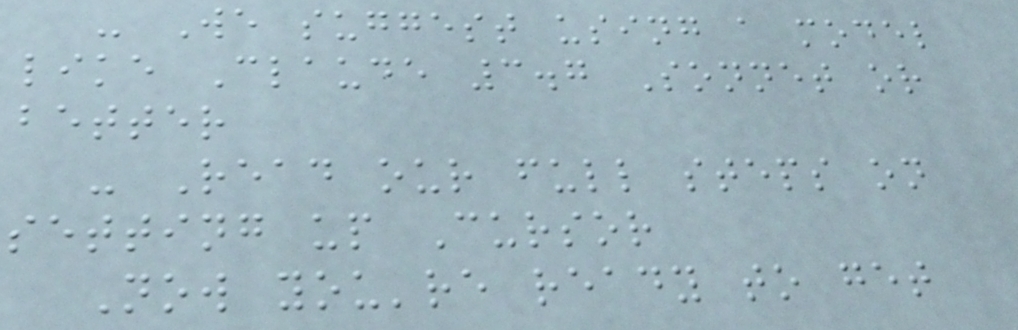- We suggest using a model
like Claude 3.7 Sonnet or
better
- Read our full steps on
setting up Cursor
Now you're ready to get
